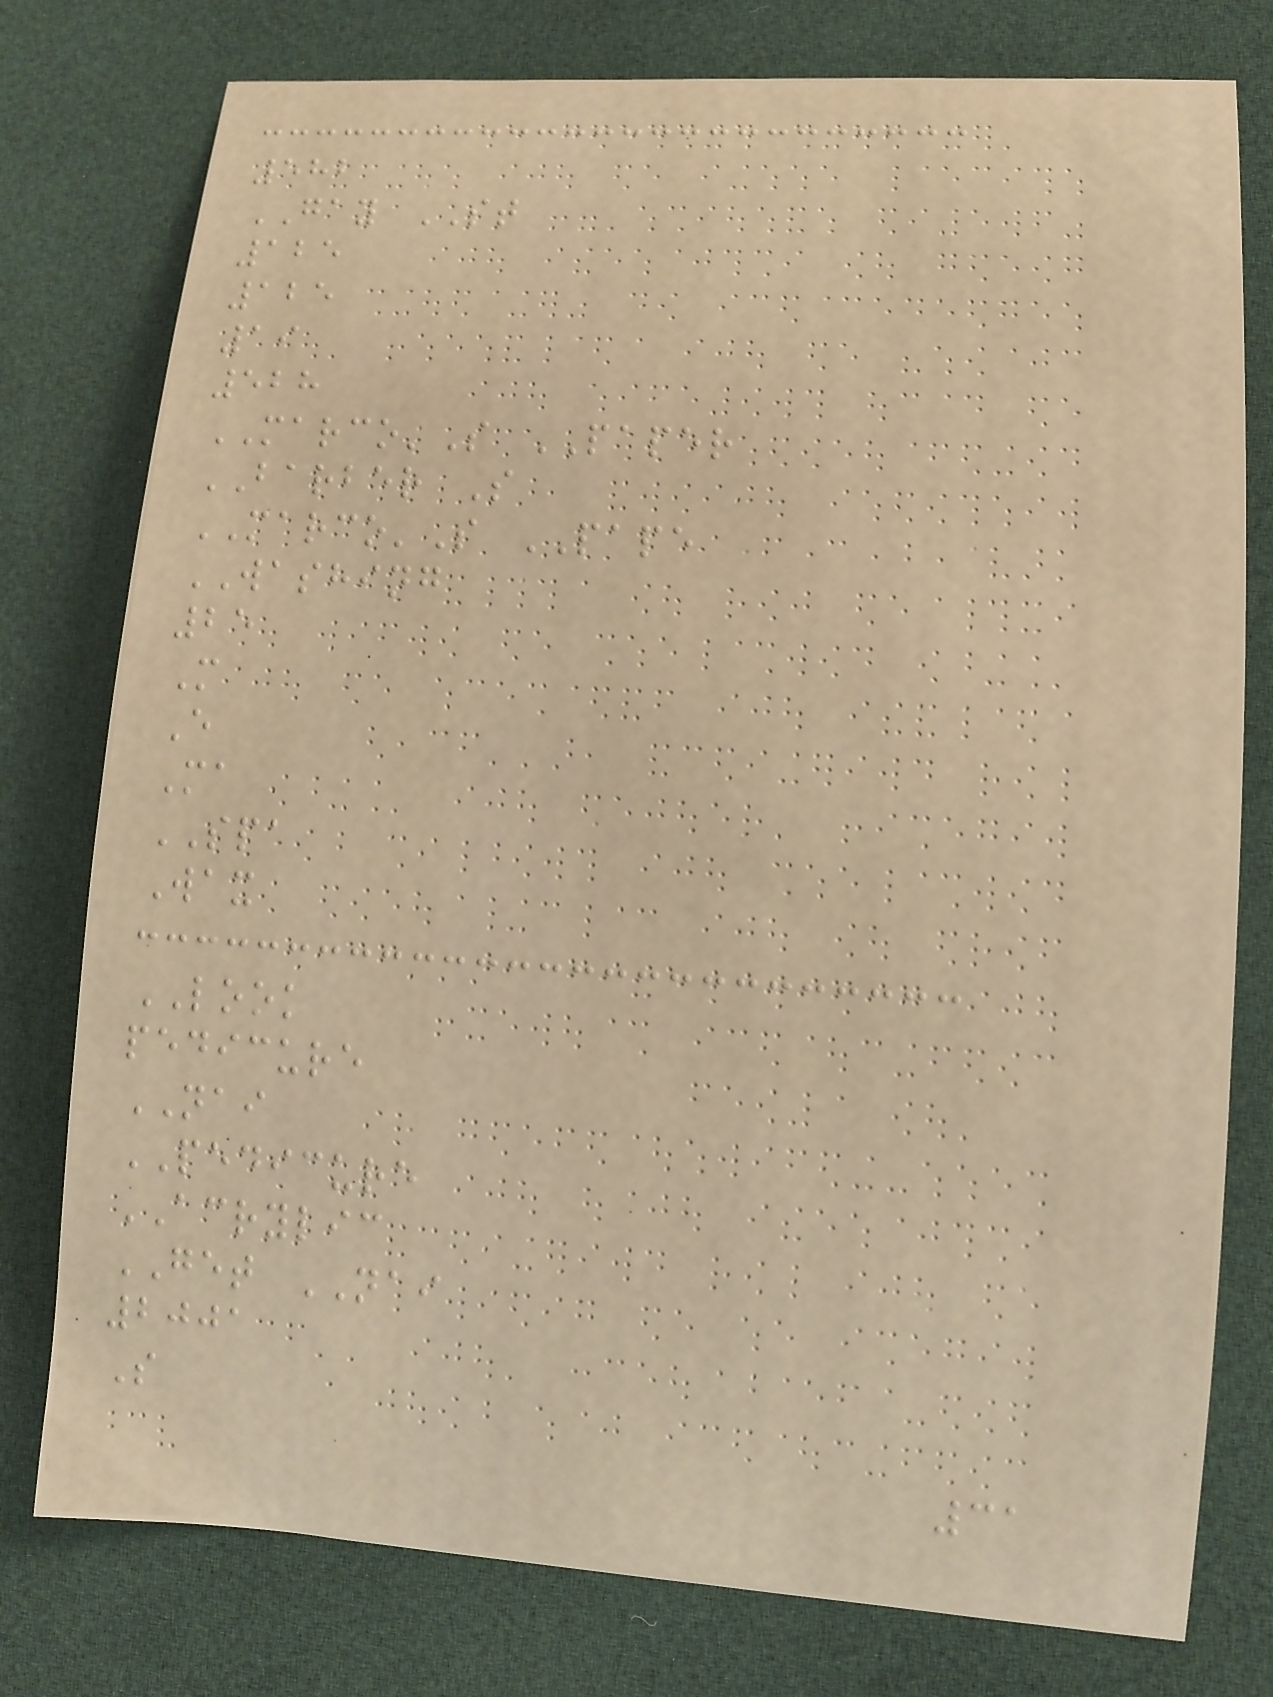582
GAY ST
125
125
19
528
MARCO'S PAPER
BARBER S
MARCO'S PAPE
WASHING
25
M
E
Ma
SPA
Wax
LOOK
pedicure
NAI
PEDICURE
ACRYLIC
GET NAI
2001
S
31
